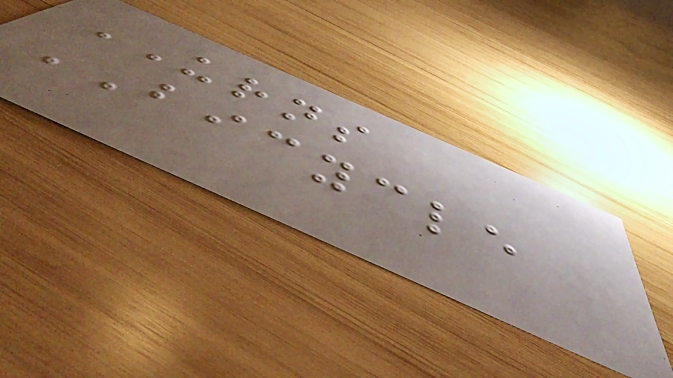URNS
BICYCLE
